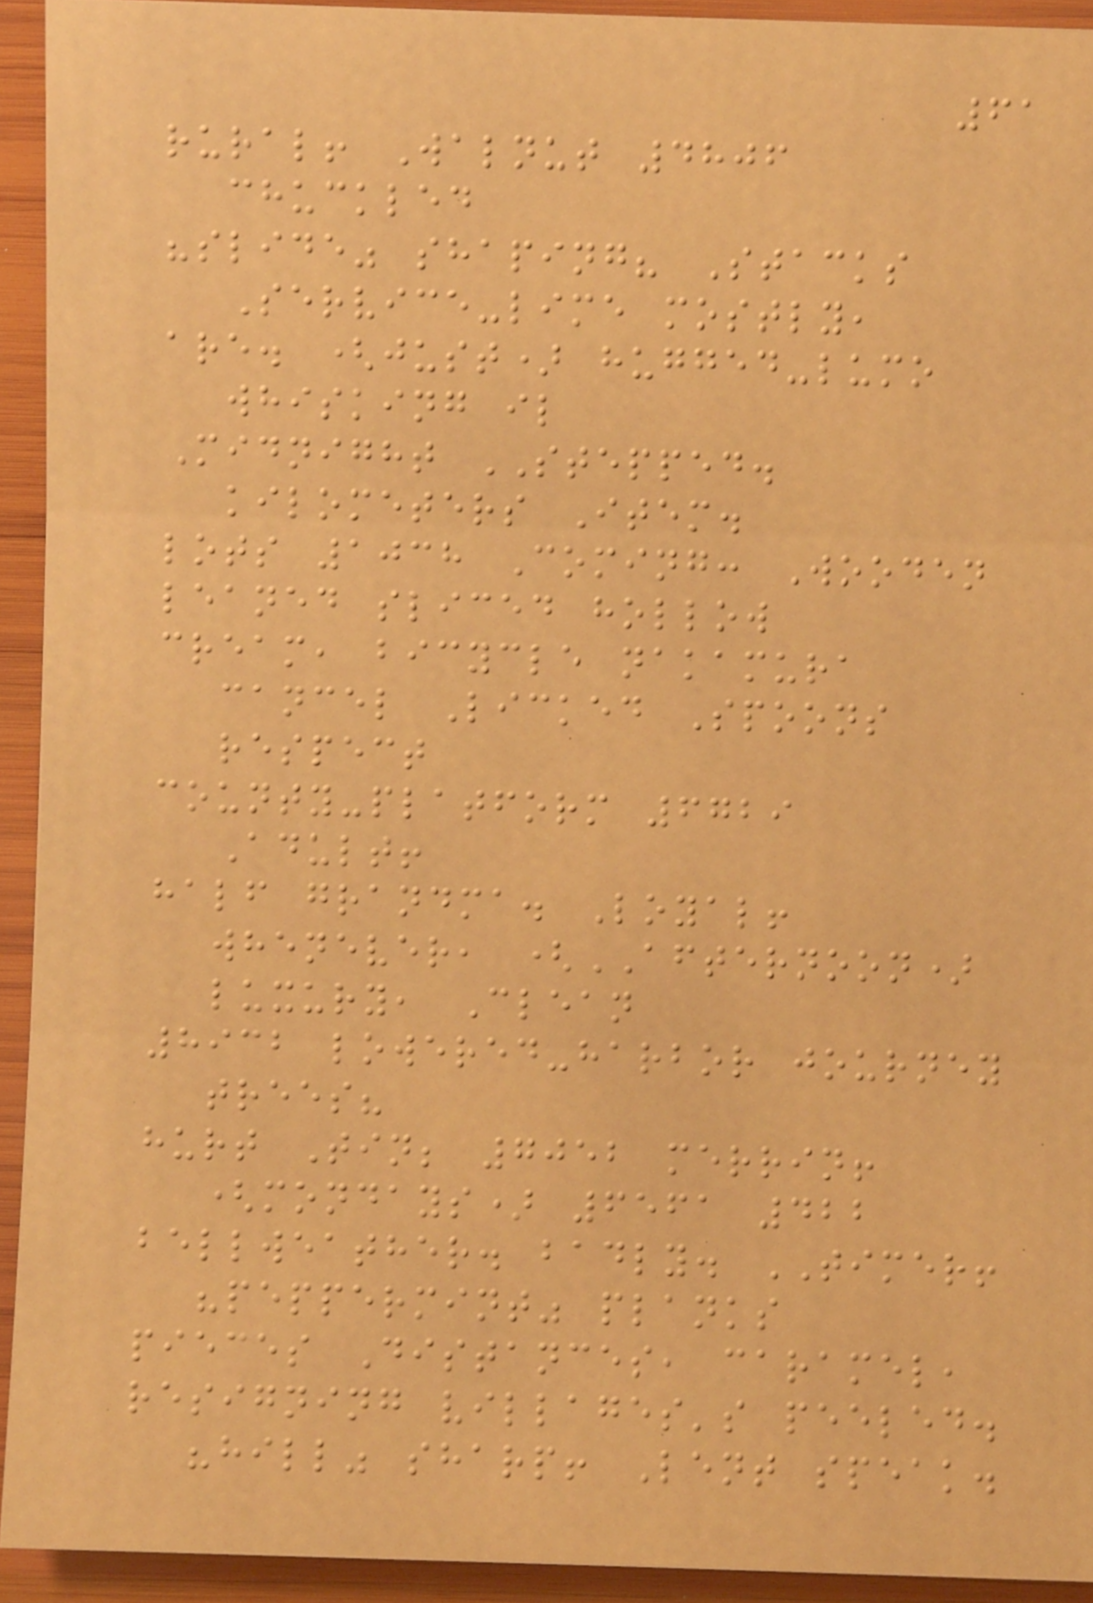61
rural! Walnut 4806
chuckled
"slide" shaping? Stacks
Service-lime mostly,
are. (just) hugged-lumo
whisking il
Midnight STEPPED.
kilometers Item.
lots 1038 Coming: Wooden
leaned sliced hollow
cream, bicycle nakamura
cancel Licked Spoons
respect
county-platform 6729
Adult!
half grandma. Loyal!
whenever, (AFTERNOON)
luxury, Clean
8932 lowered-harbor journey
trees?
hurt Tin; 7052 merrin!
(mondays) 6561 422
bellweather. badly. TIMER!
"peppermint" planks
pieces Distances, caramel,
resigning villages's peeled.
"hill" sharp! Lent speak.
